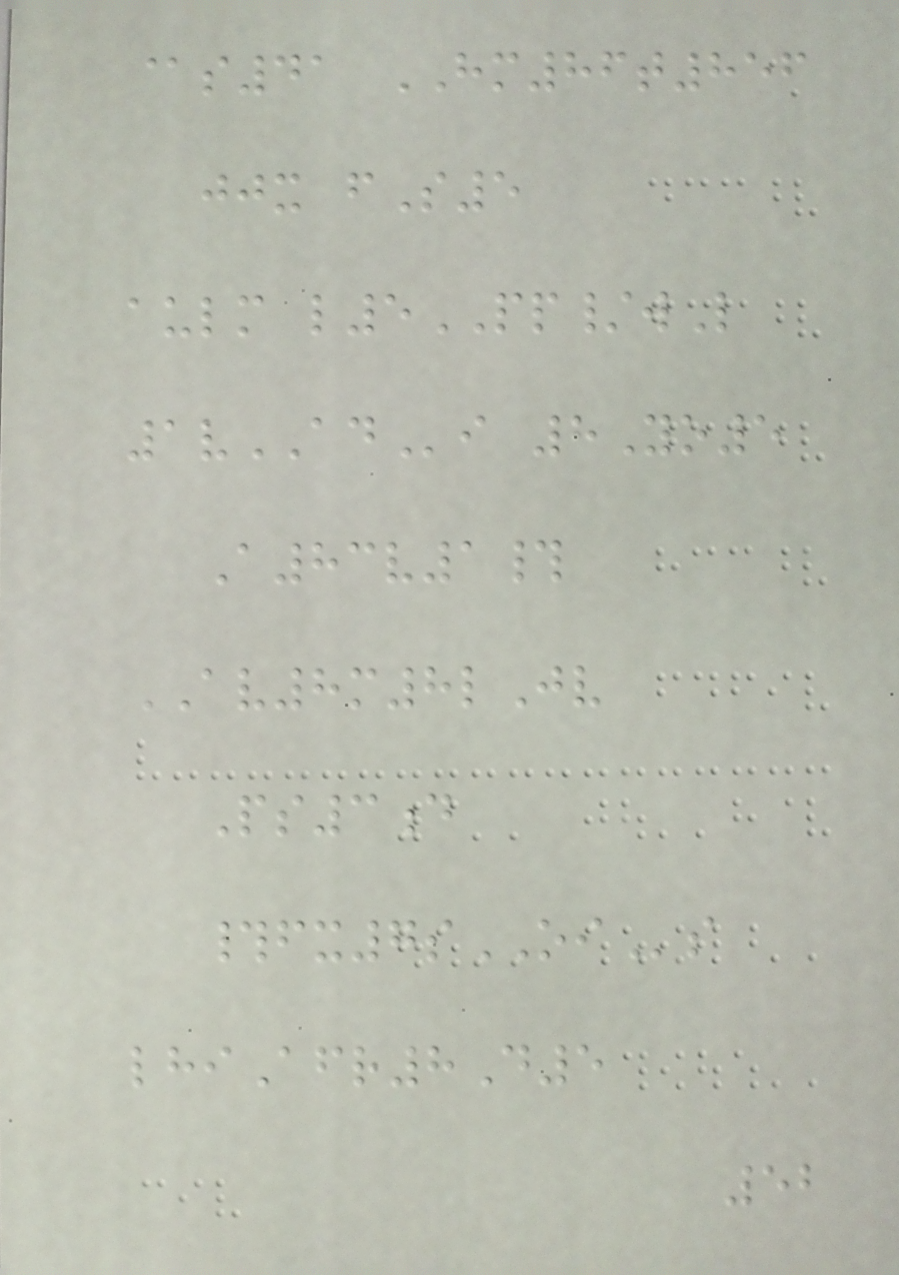@s41 HM86t856
jjx fS5
aulm l5PP/wL
1vADi 8Yo5
A83v1#
AV8m8lJv
Ps3d
#fx7sOIs
lhiAfr8D5
52
